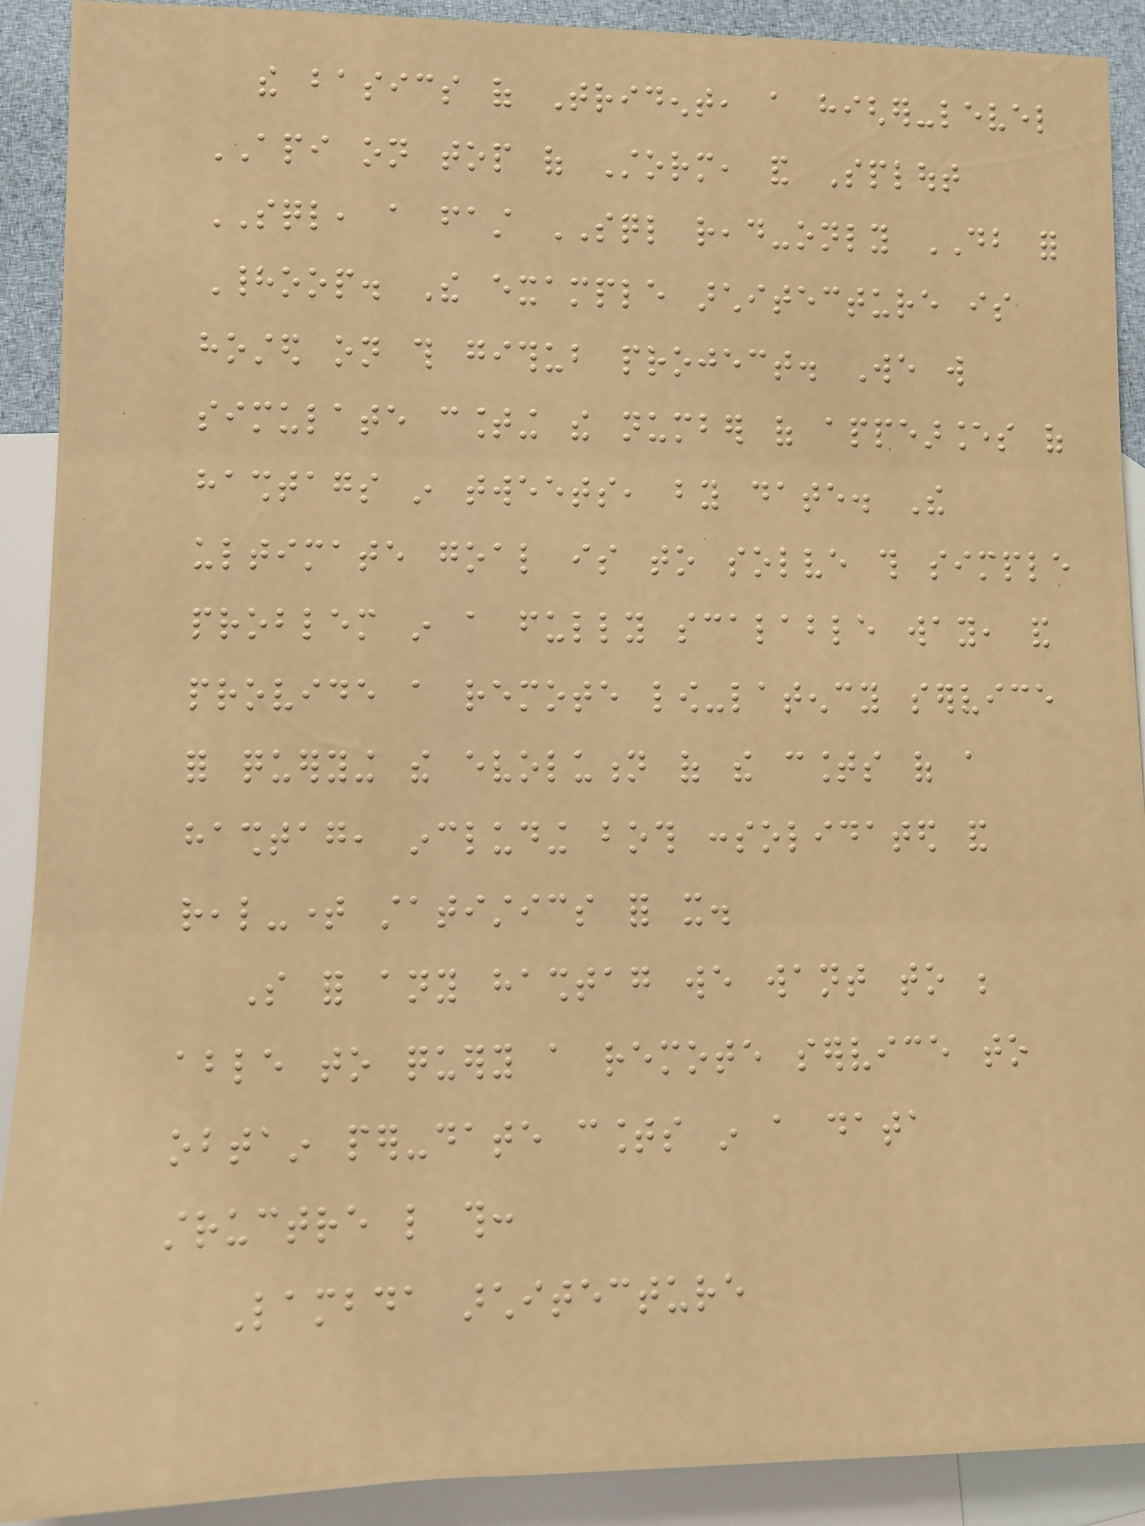the basics of Trident, a higher-level
API on top of Storm, and Splout
SQL, a fast SQL read-only DB for
Hadoop. The example architecture is
hosted on this github project. We will
simulate counting the number of appearances of
hashtags in tweets, by date. The
ultimate goal is to solve this simple
problem in a fully scalable way, and
provide a remote low-latency service
for querying the evolution of the counts of a
hashtag, including both consolidated and
real-time statistics for it.
So for any hashtag we want to be
able to query a remote service to
obtain per-date counts in a data
structre like this:
Lambda architecture
